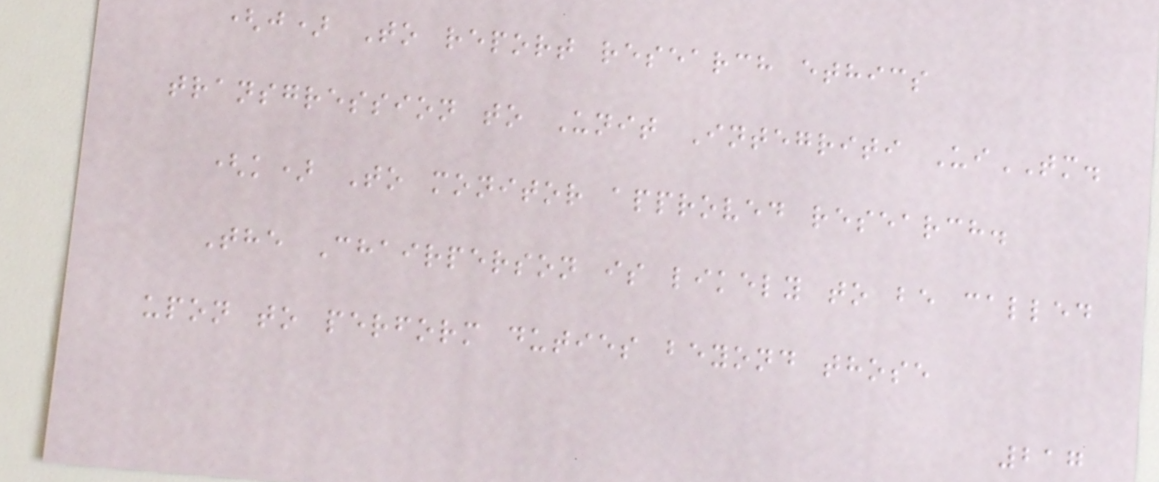(j) To report research ethics
transgression to Unit Integriti UiTM.
(k) To monitor approved research.
The Chairperson is likely to be called
upon to perform duties beyond those
217
